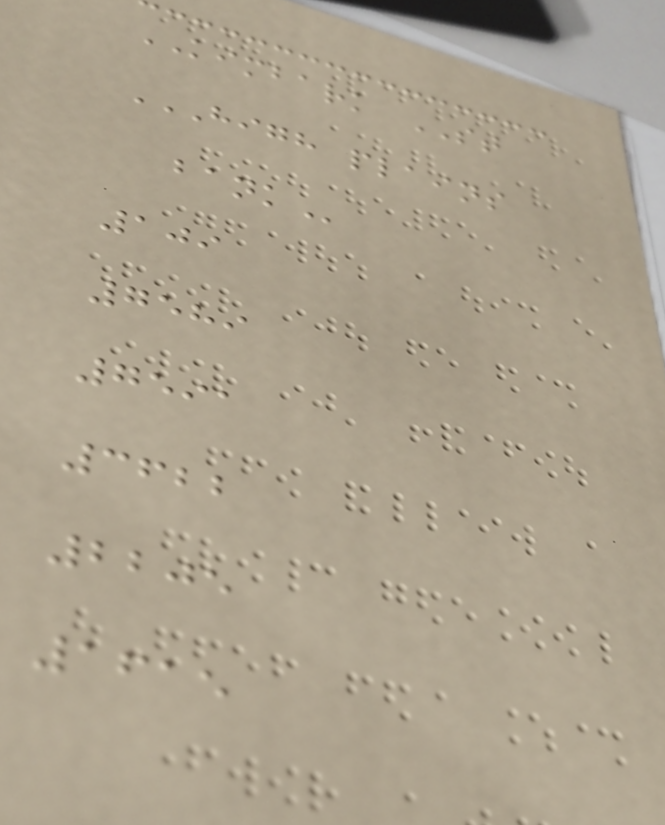KIMBARK ST
HIGH PLAINS
BANK
109
7589
7591
3622
2205
1615
